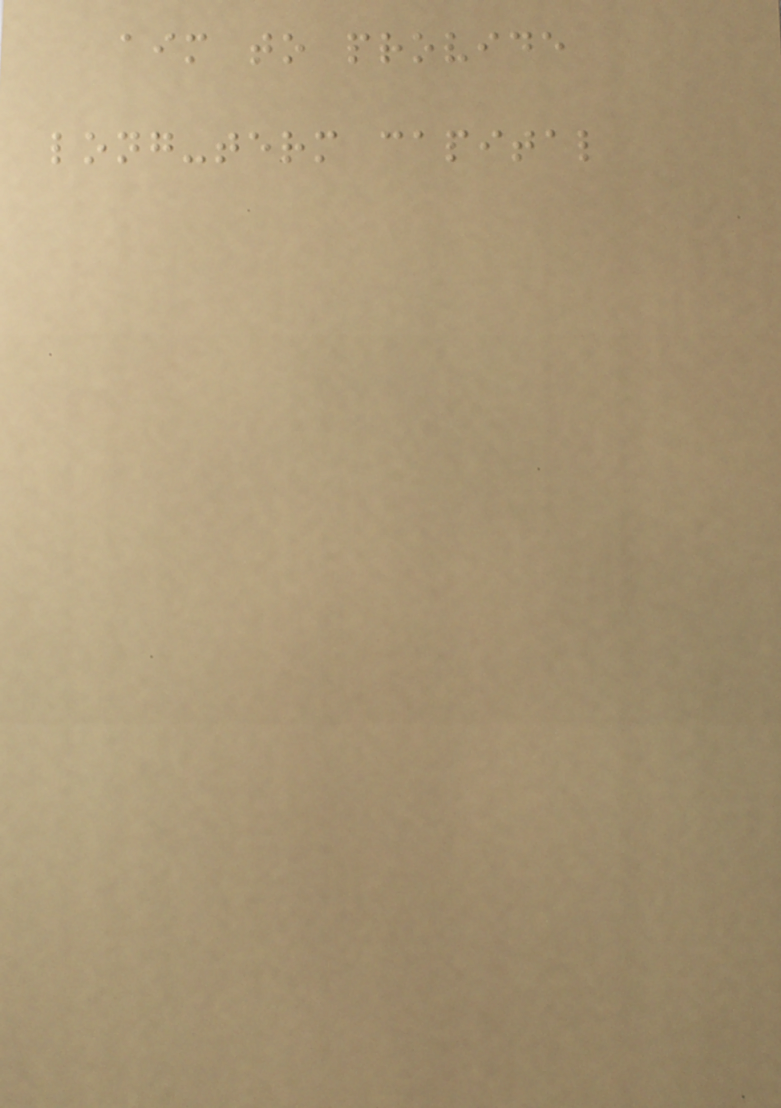aim to provide
long-term capital
